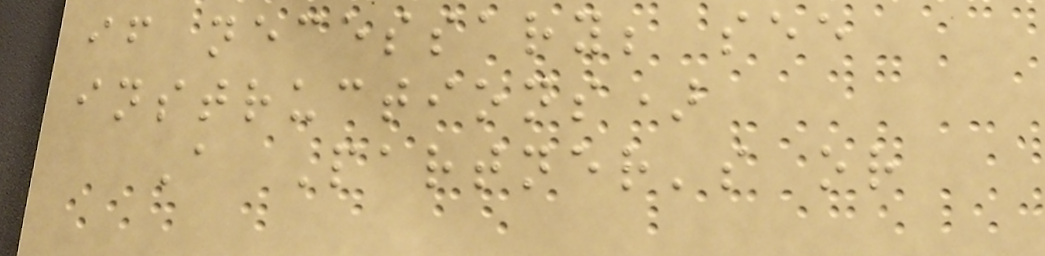if necessary; see
instructions)
A Partner's or
